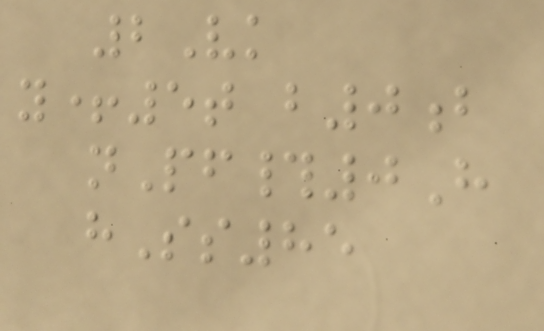2Vk
y+5t b0b
nPf#0H
hSs85
